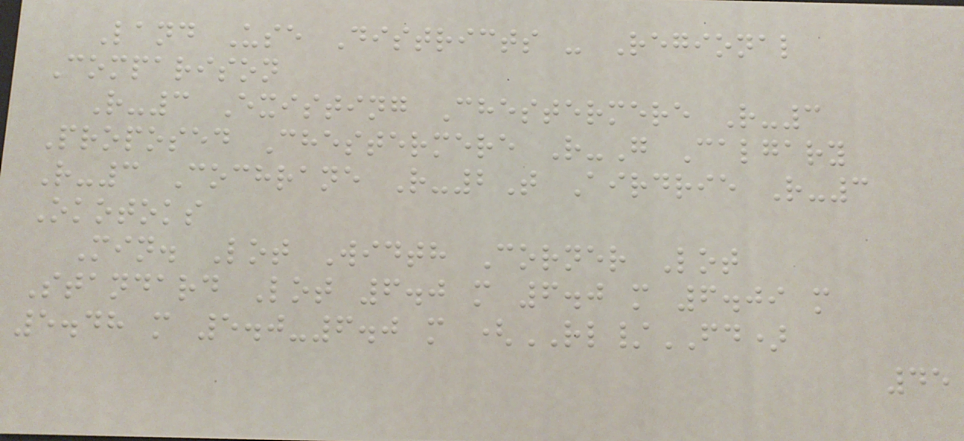Land Use Districts - Regional
Comparison
R-3 Existing Chestermere R-3
Proposed Chestermere R-G Calgary
R-3 Cochrane R-2T Airdrie R-3
Okotoks
Min. Lot Width Corner Lot
Standard Lot 6.0 m 6.0 m 6.09 m
5.48 m 5.0-6.0 m (RL/FD)
45
